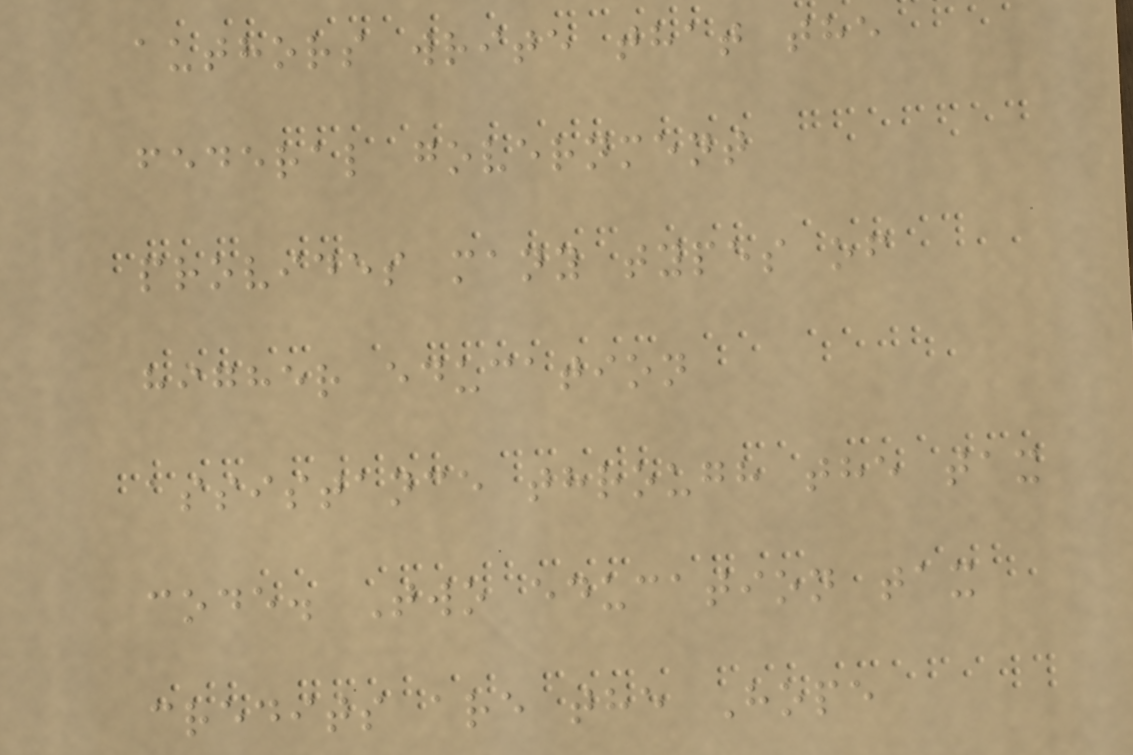authors write that the
federal government
provides many types of
higher education
assistance through the tax
code. Two education tax
credits are the Hope
